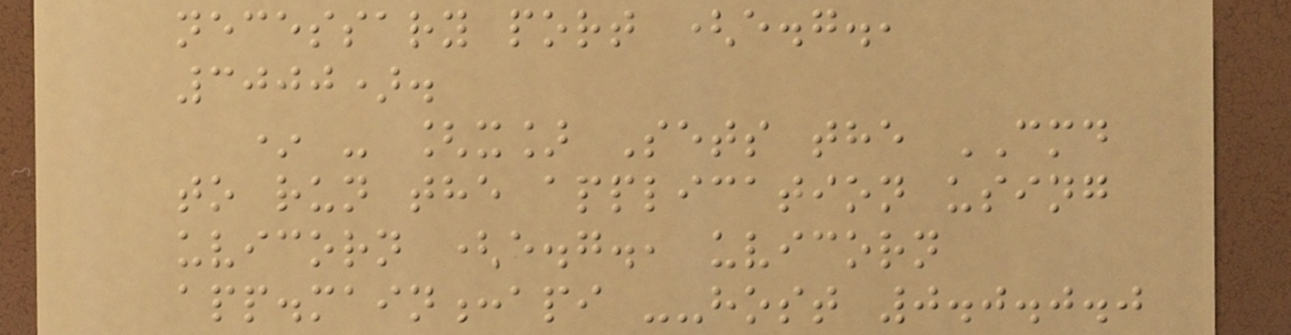necessary port (e.g.,
3000).
* - [x] Sets the CMD
to run the application using
uvicorn (e.g., uvicorn
app.main:api --host 0.0.0.0
